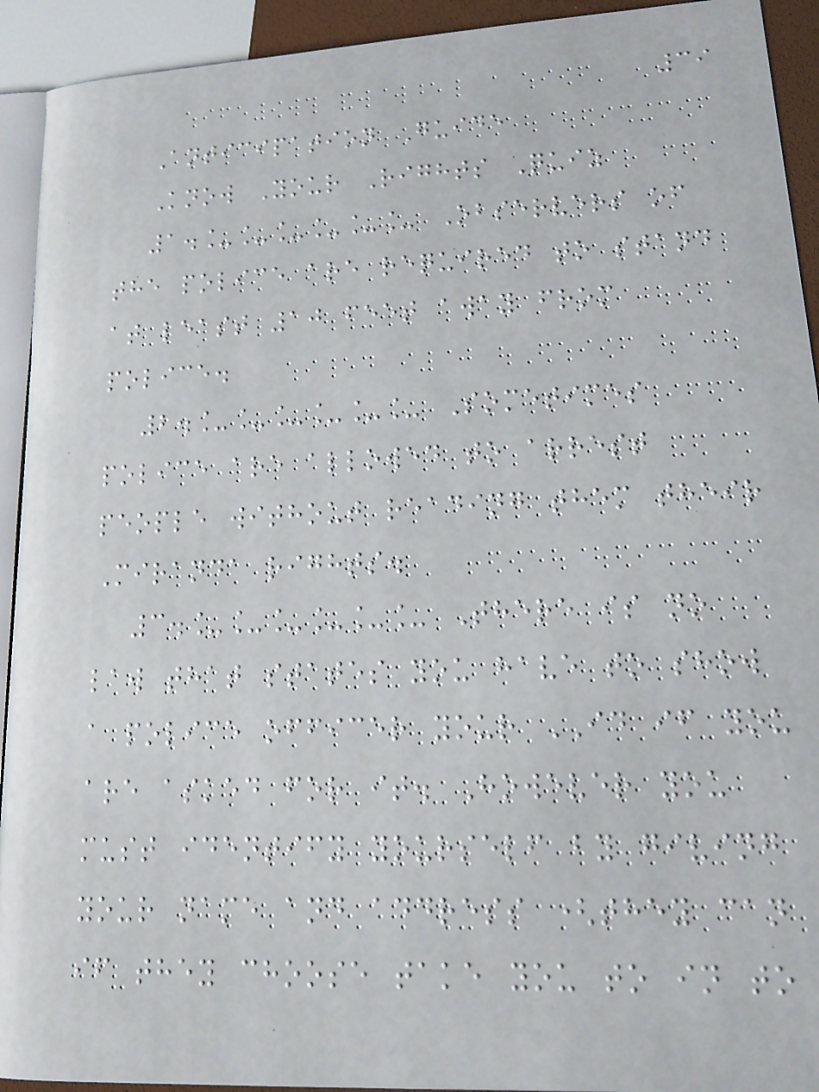39
Anticipation Guide
Know Your Rights Quiz
1.______ Observers of
the police are required to stand
at least 10 feet away from
police.
2.______ Sometimes
police are allowed to arrest
people without reading them their
Miranda rights.
3.______ There is no
law that states you have to show
a police officer your ID if you
are asked for it. However you
must identify yourself by giving
your name and address (they can
if they choose take you to in to
